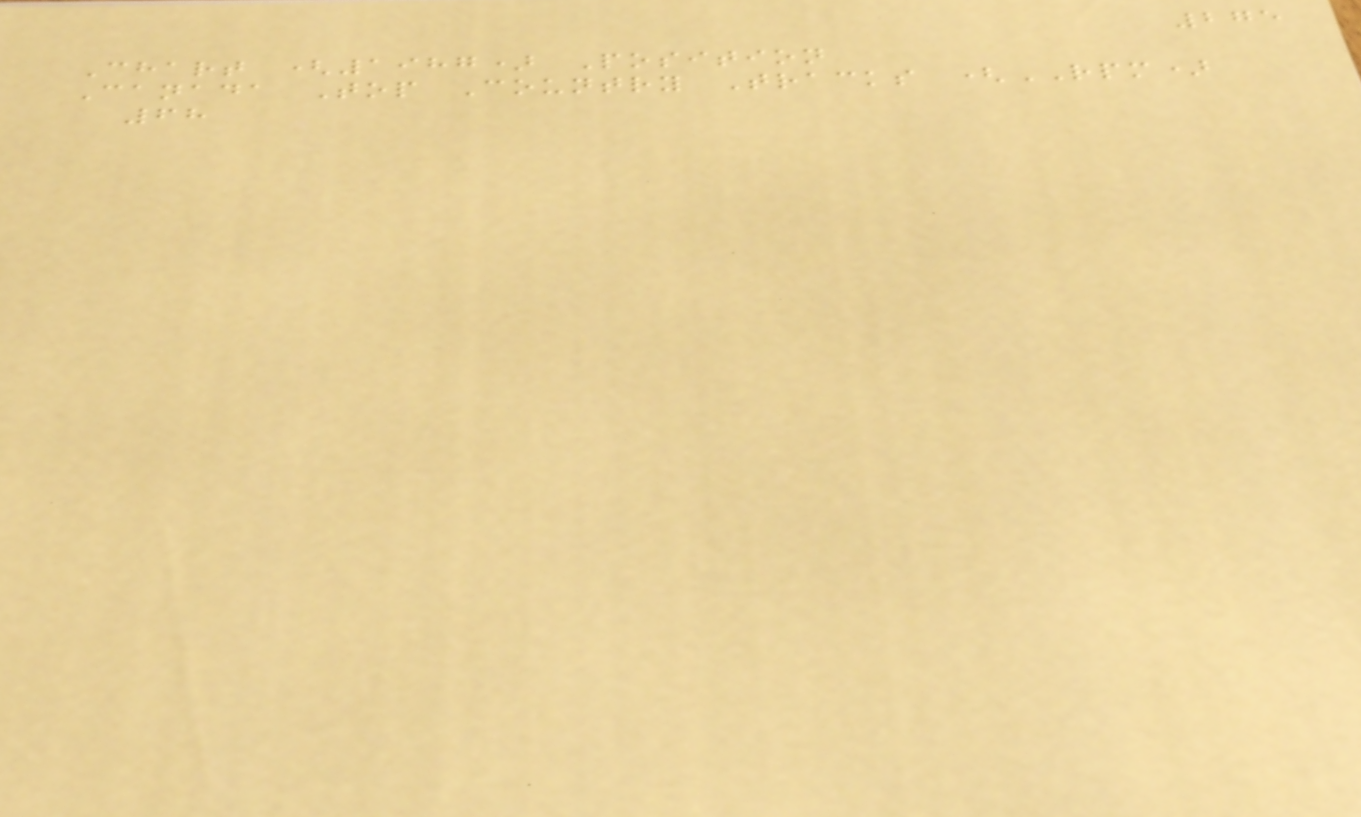275
Chart (1987) Position
Canada Top Country Tracks (RPM)
68
